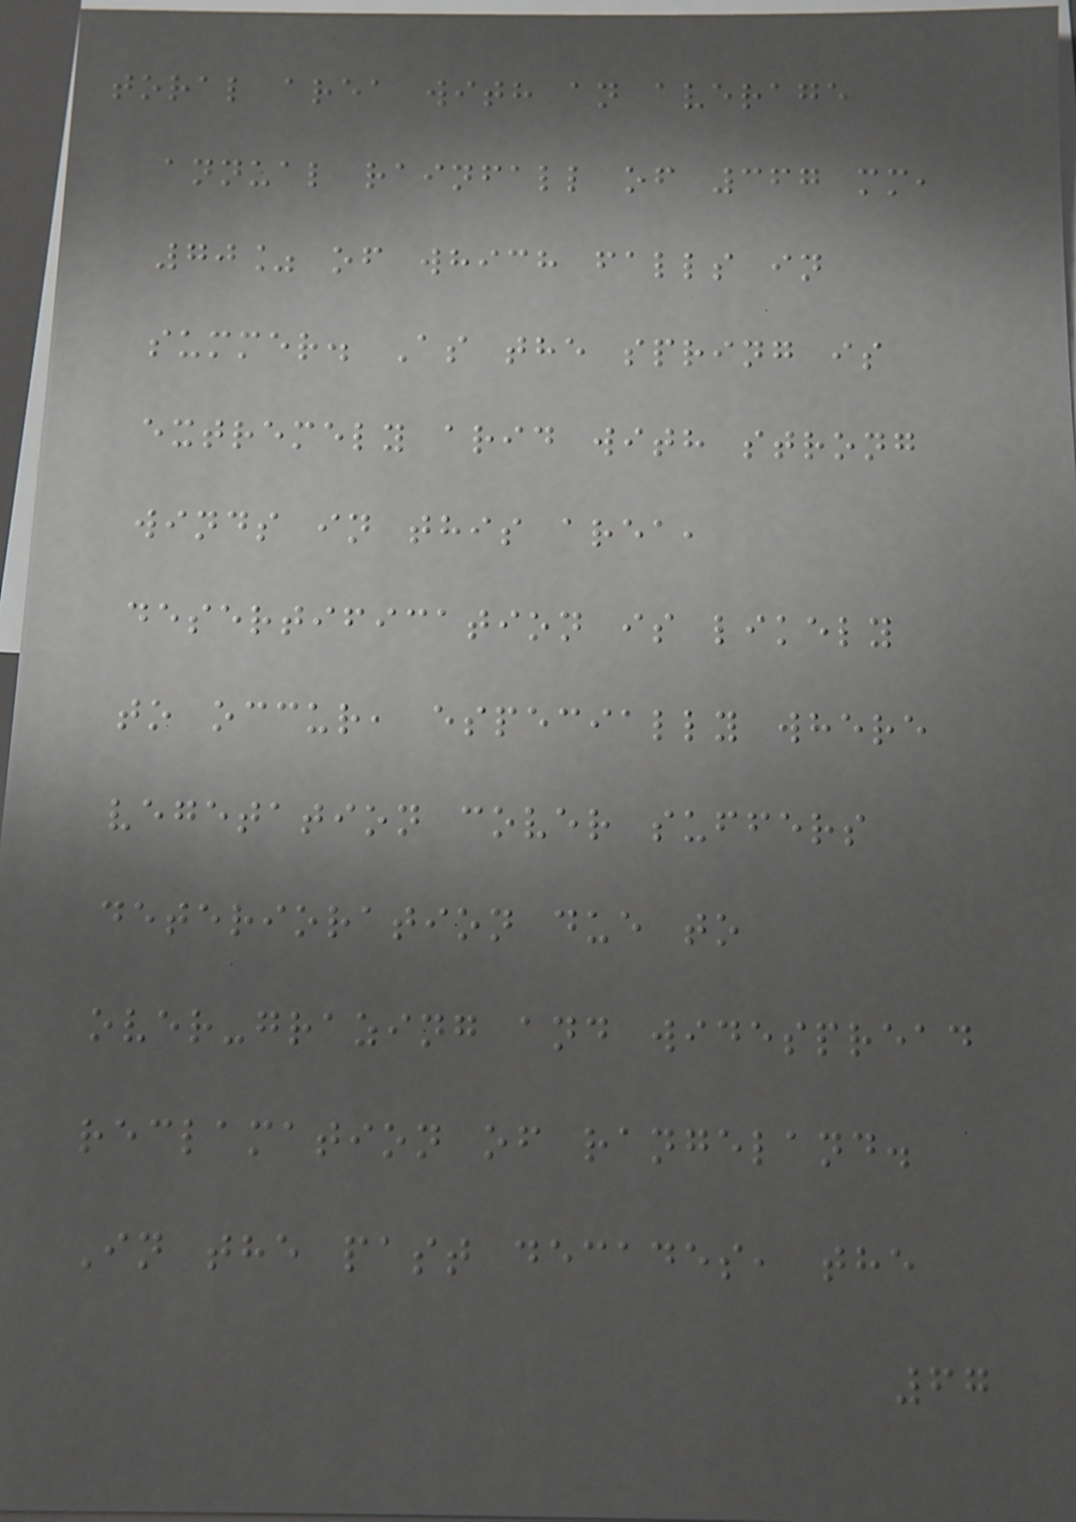toral area with an average
annual rainfall of 367 mm,
70% of which falls in
summer. As the spring is
extremely arid with strong
winds in this area,
desertification is likely
to occur, especially where
vegetation cover suffers
deterioration due to
over-grazing and widespread
reclamation of rangeland.
In the past decades, the
67
